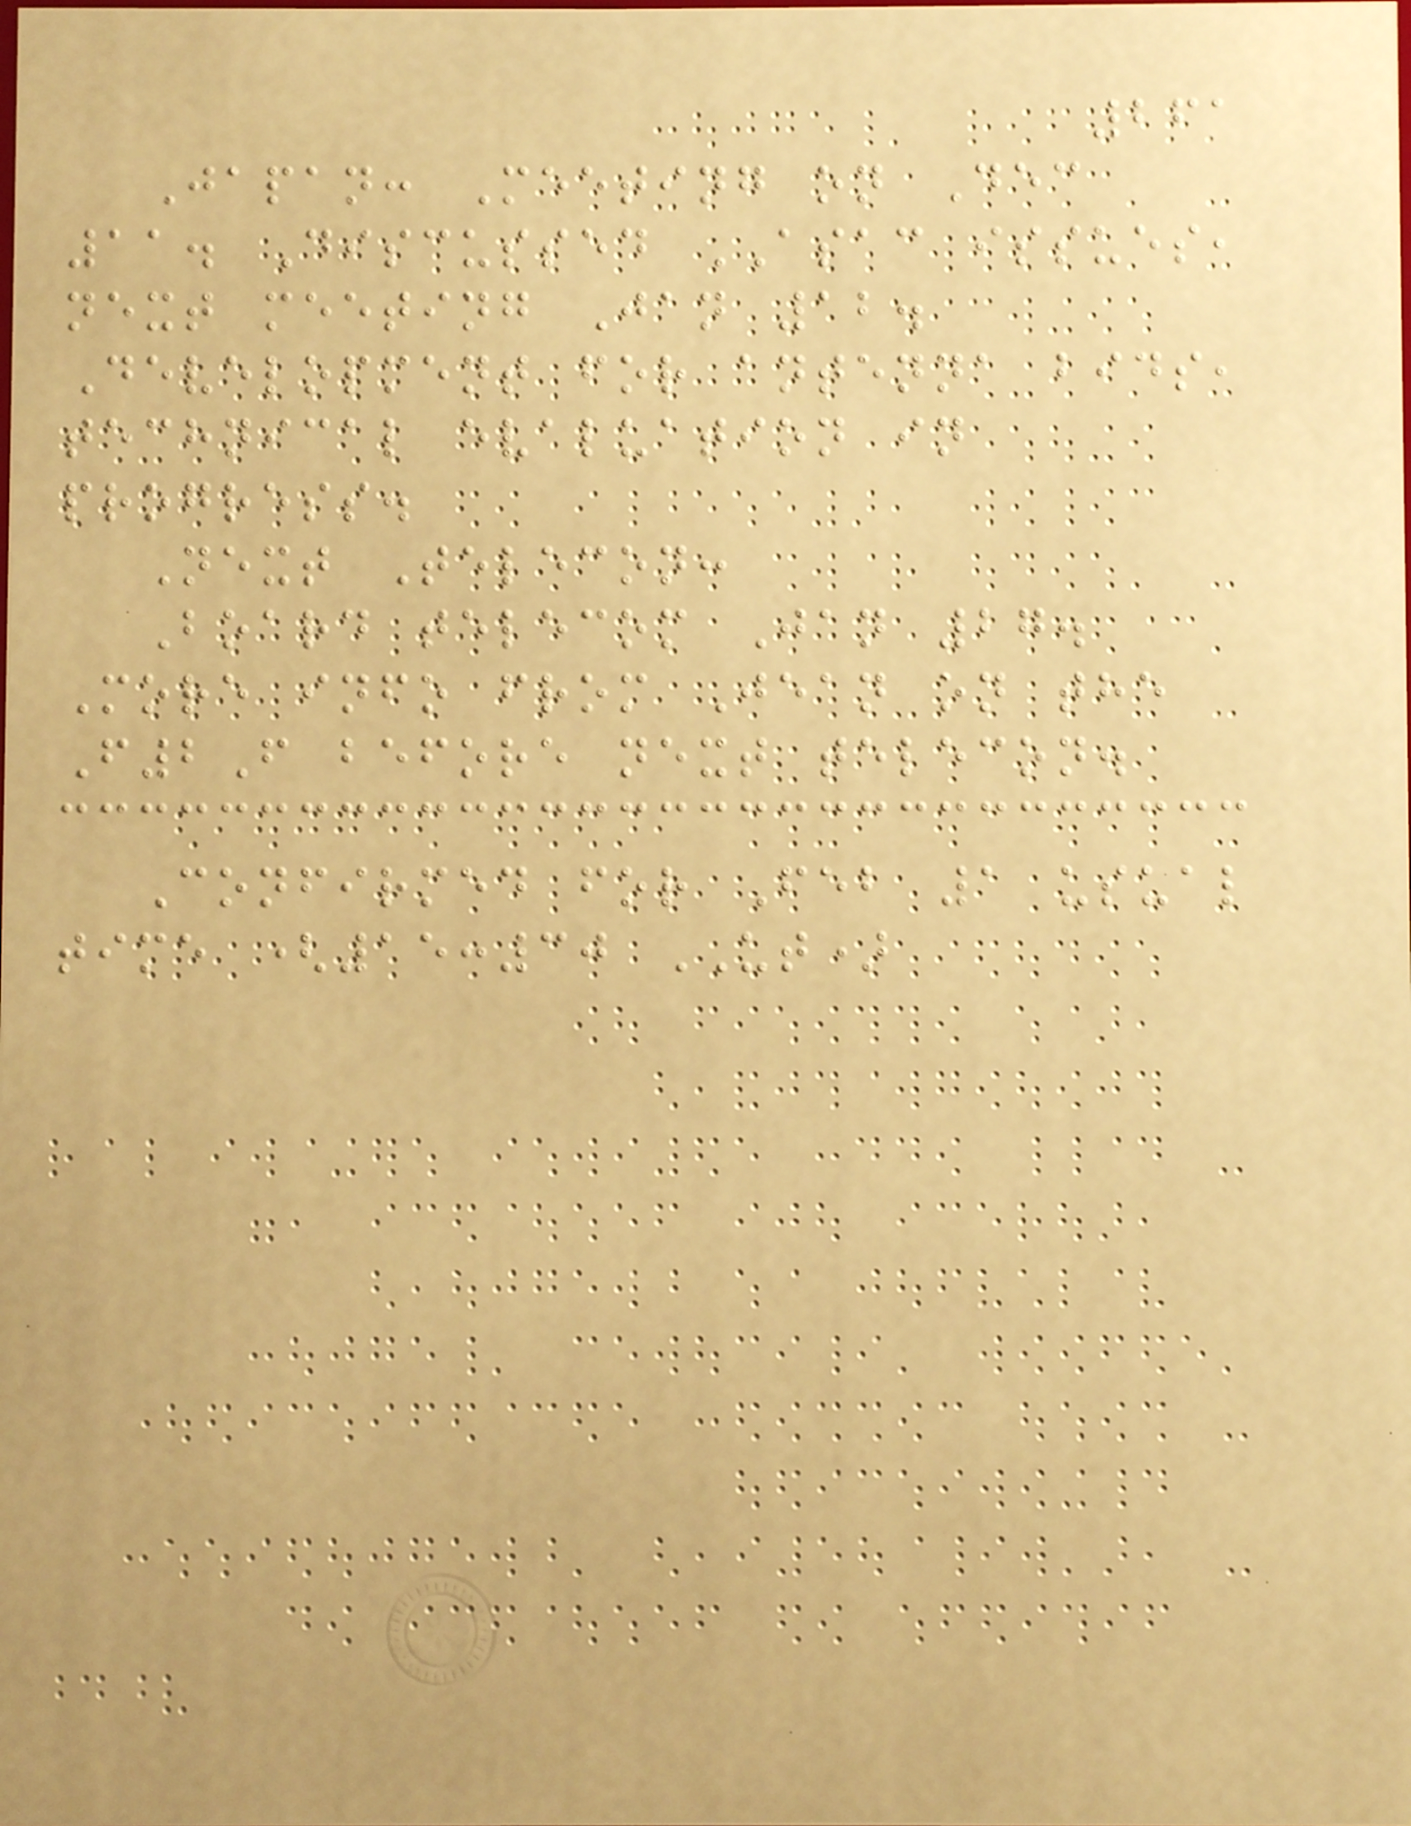261
Japan: Meeting on Dec
11. Discussed ASAC issues,
next meeting Jan 12.
Development for antenna bids,
technical evaluation in
progress.
Next Telecon:
Board telecom Jan 27.
More info from Jean on the
F2F before next telecon.
Confirmed for Feb 1 usual
time (15:30 UT)
